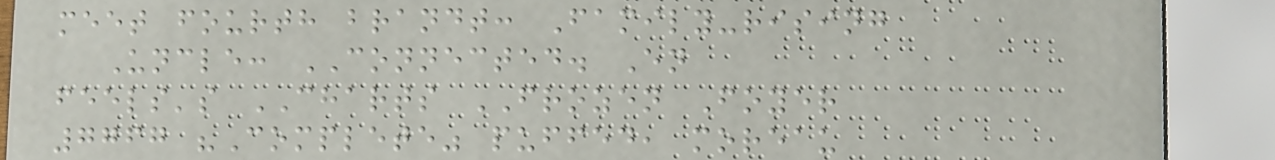meet fourth brandt: Family-rising
Uncle: CONNECTED. En
feels's CHARTS FROZEN Foyer
7767 "Complete" puffed, moreau
